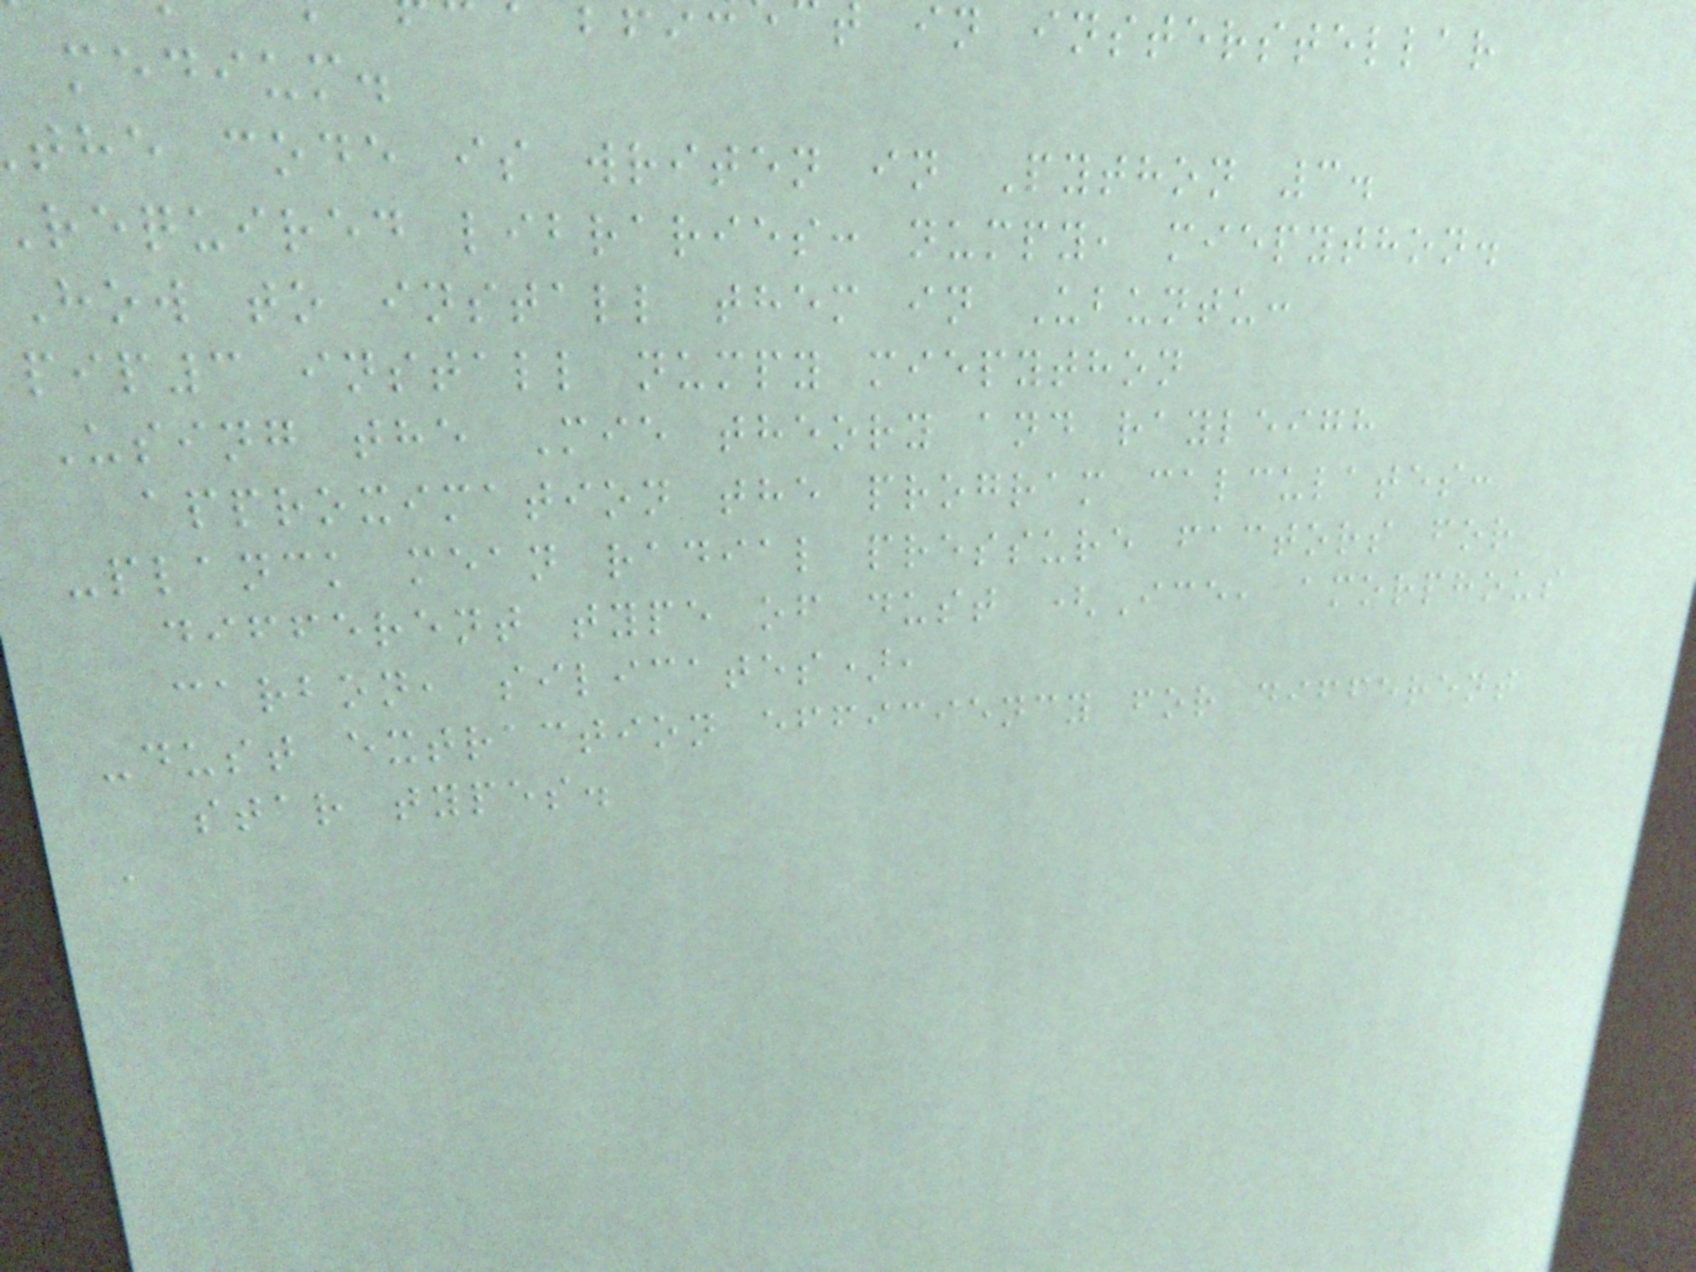in insterstellar
medium.
the code is writen in Python 3.
required libraries: numpy, miepython.
How to install them in Ubuntu:
pip3 install numpy miepython
Using the Mie theory and rayleigh
approximation the program calculates:
-planck mean radial pressure factors for
different type of dust (Ice, amorphous
carbon, silicates),
-dust extraction efficiency for different
star types.
,
